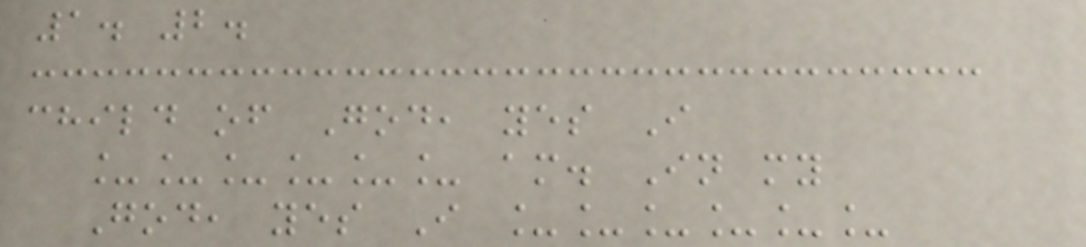1. 2.
child of God, yes I
______ am. In my
God, yes I ______
